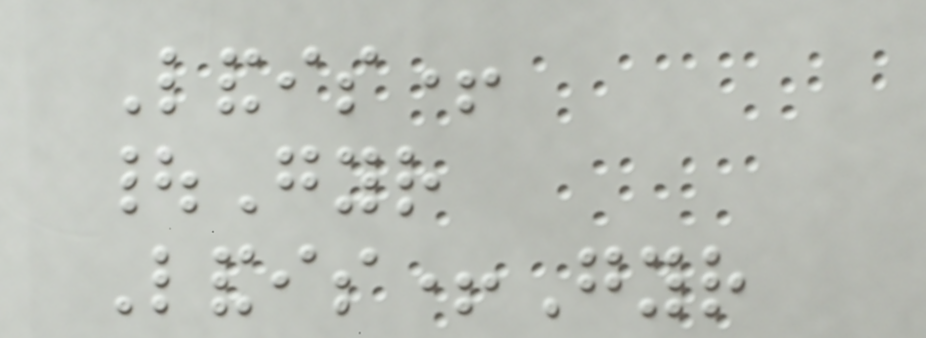Landis+
|Gyr
Landis+Gyr
